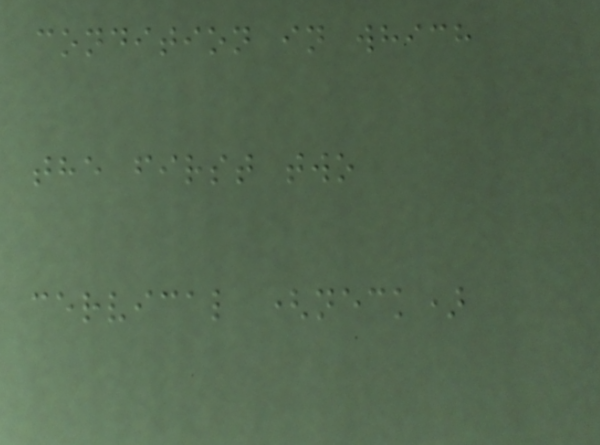condition in which
the first two
cervical (neck)
